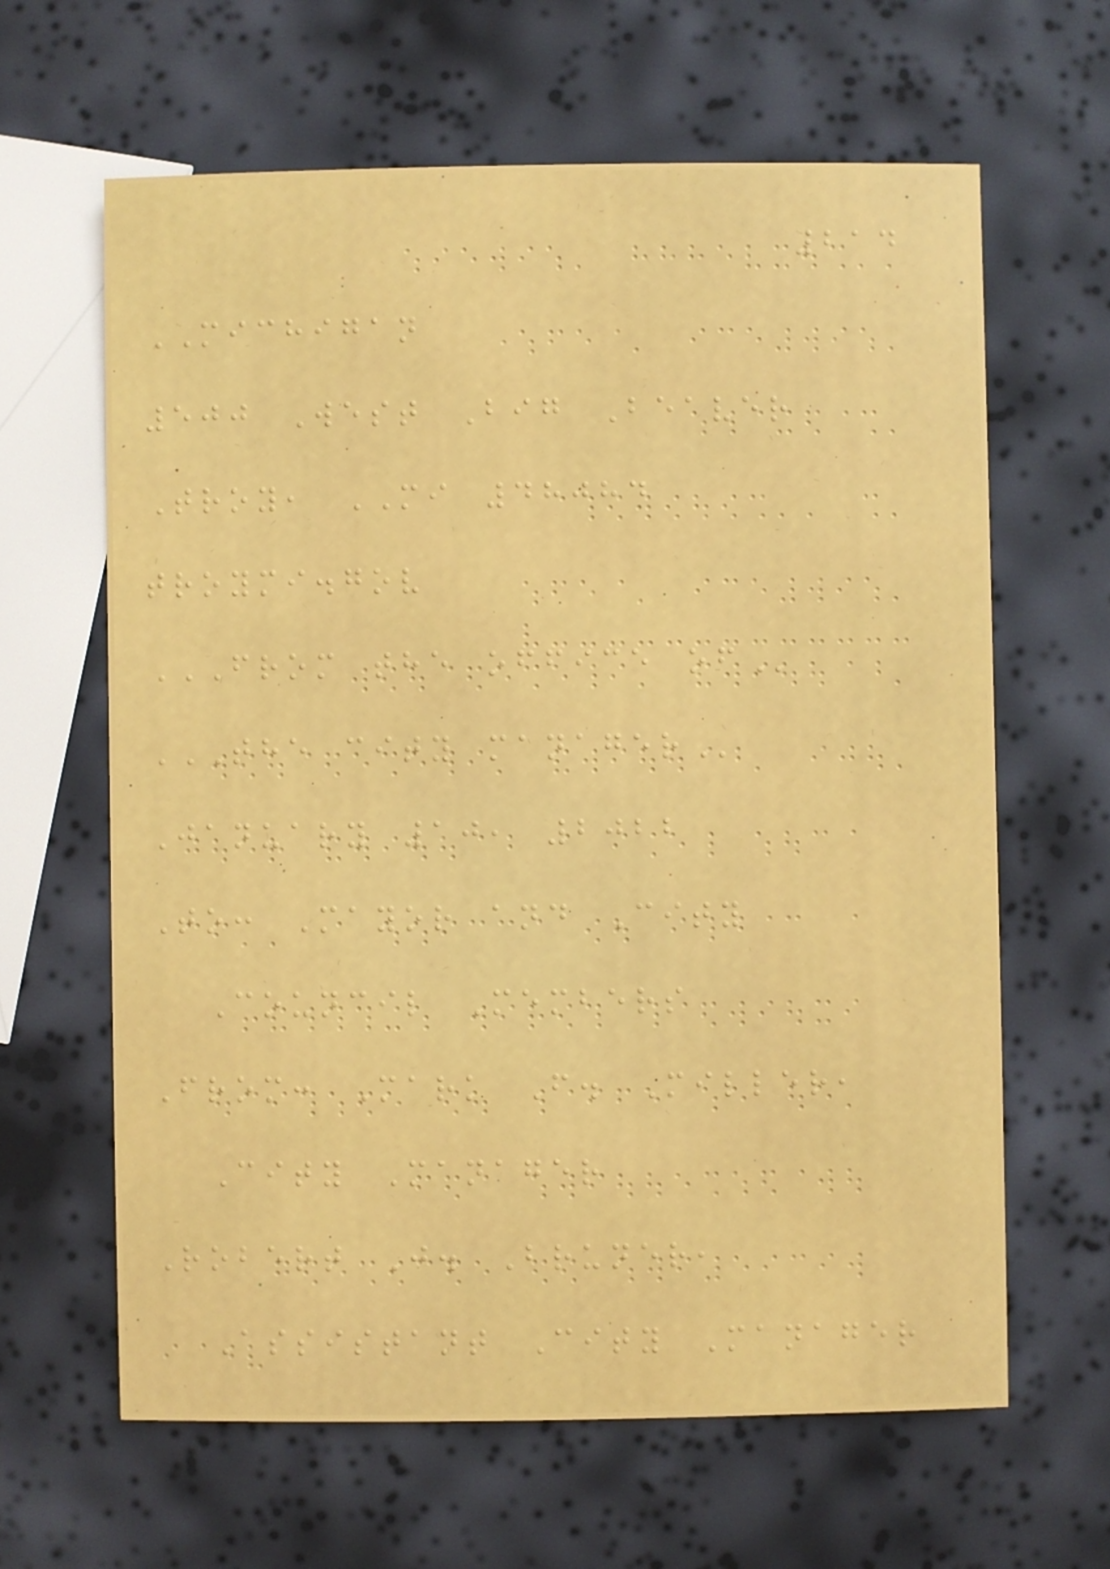214
MICHIGAN
500 West Big Beaver
Troy, MI 48084
troymi.gov
FROM THE OFFICE OF
THE CITY MANAGER
January 10, 2022
To: Mayor and City
Council Members
From: Mark F. Miller,
City Manager
Robert J. Bruner,
Assistant City Manager
